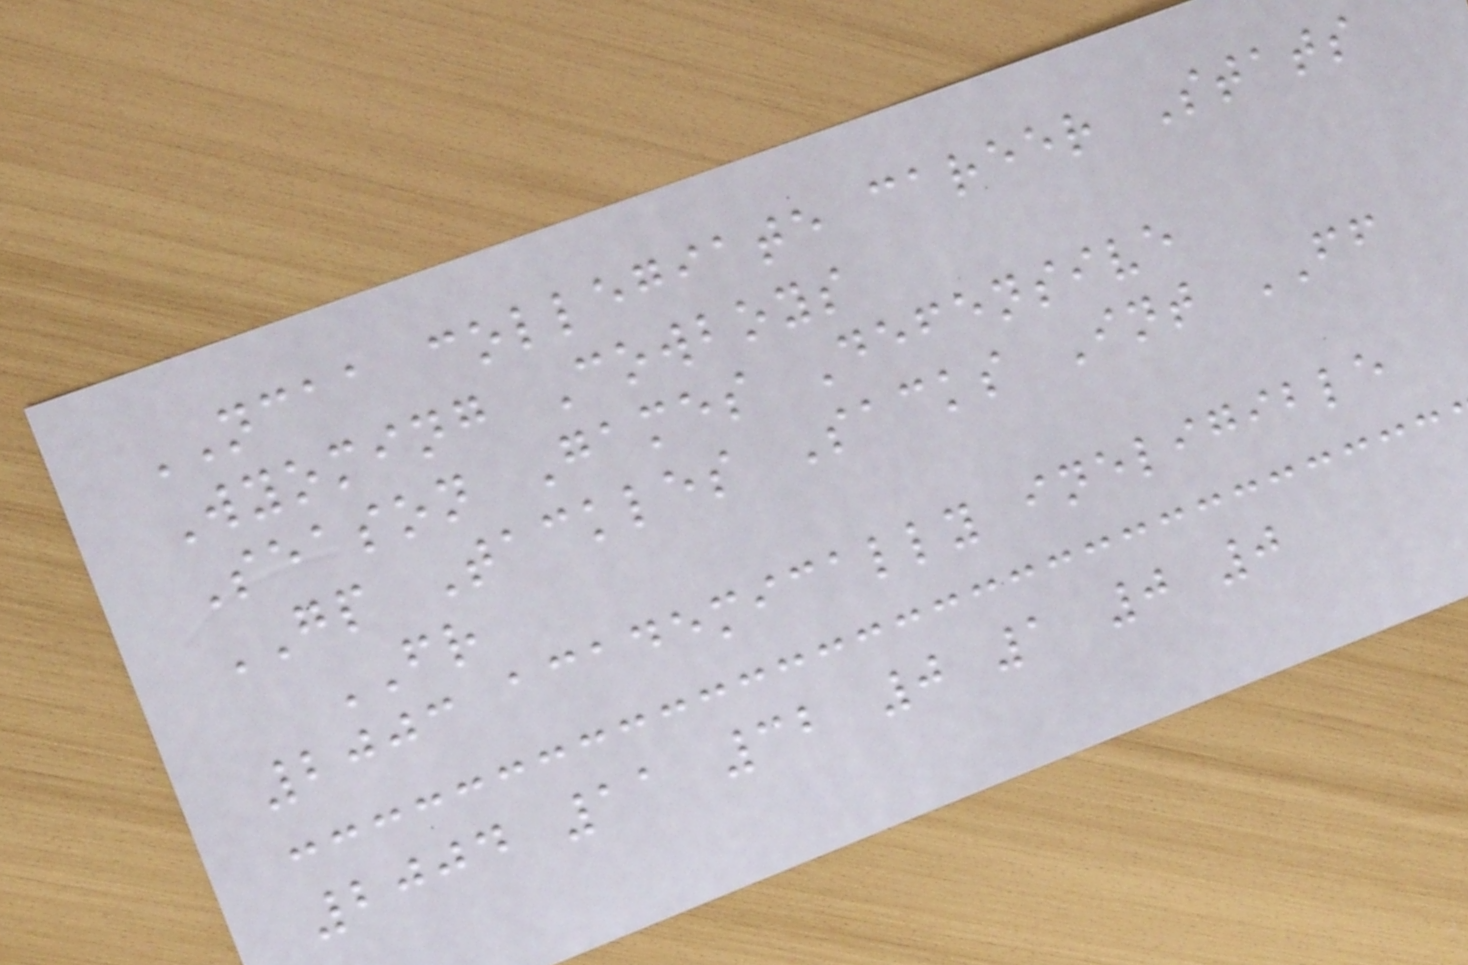NCAA collegiate career Stats
Wyoming Cowboys
Season Games Defensive
GP Tackles Sacks Int FF
FR
2003 academically ineligible
2004 11 32 0 1 0 0
